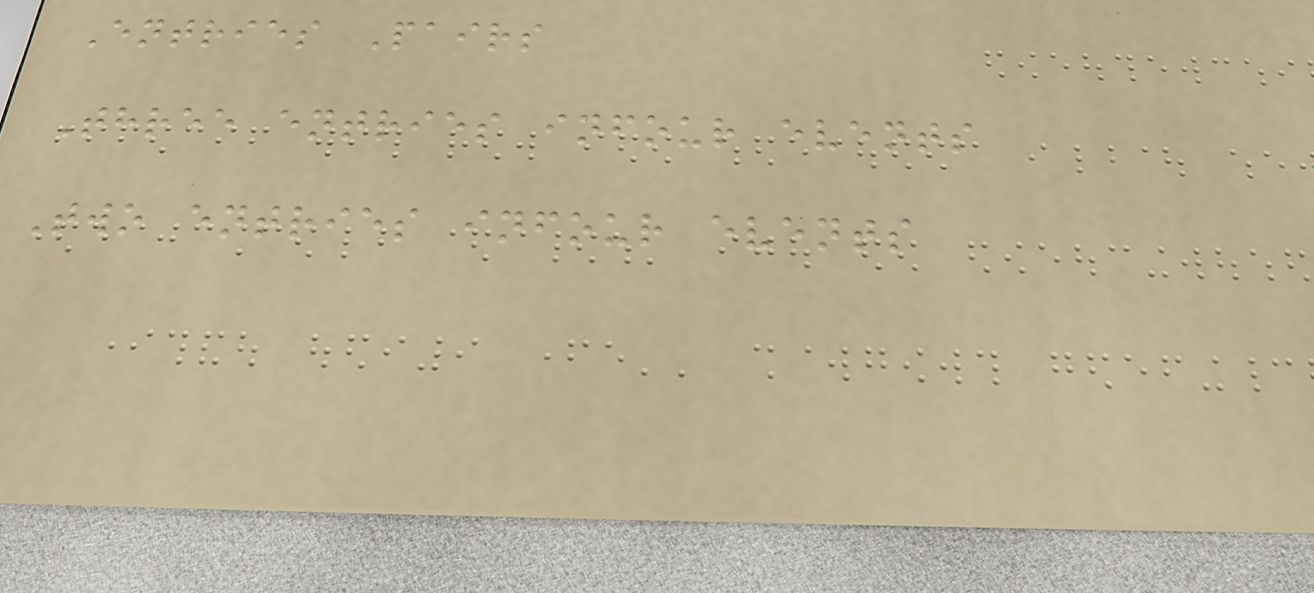Entries Pairs
Three entries infour events
Two entries infour events
